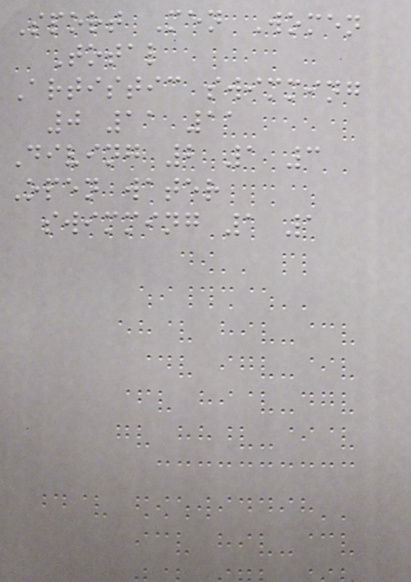Sport Men Women
Total
Artistic swimming
0 11 11
Diving 2 1 3
Open water
swimming 1 1
